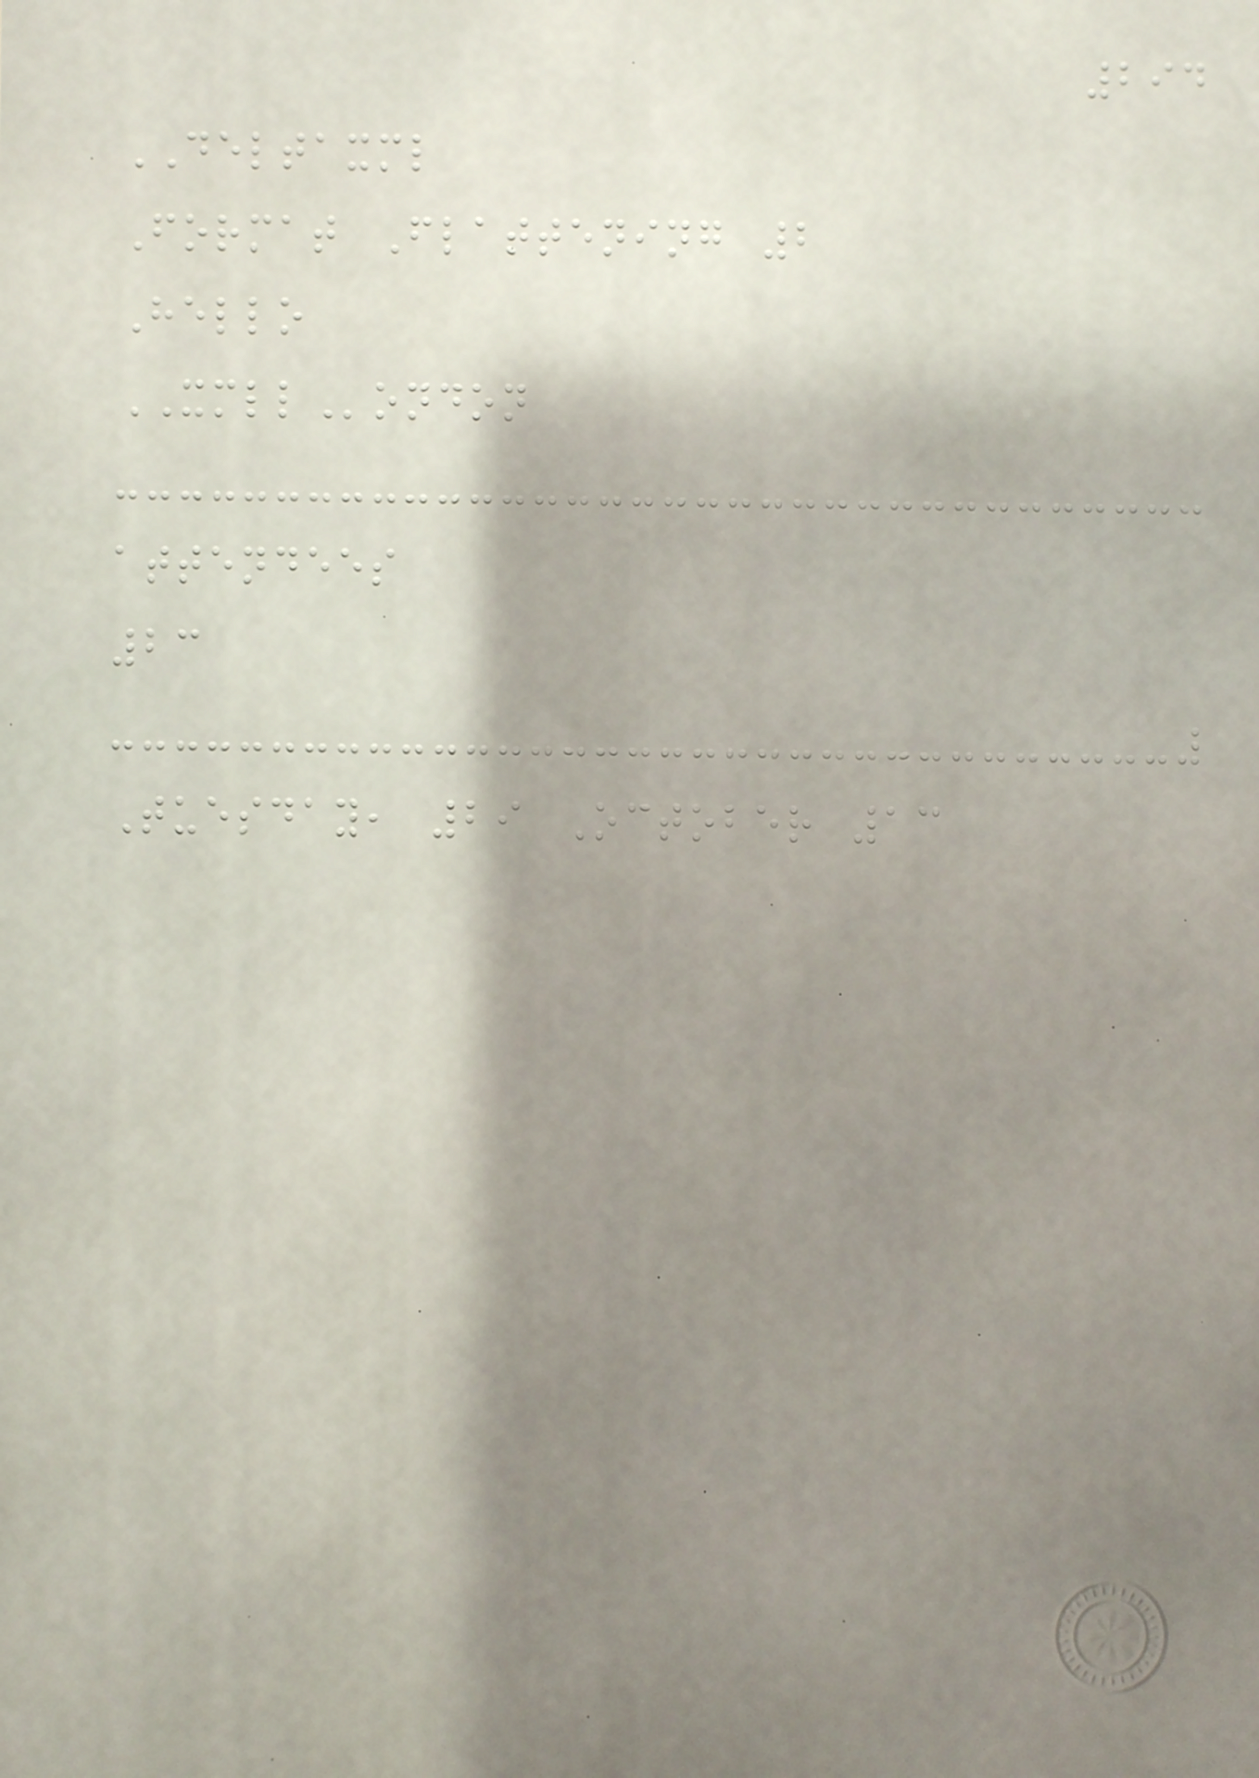294
DELTAXML
Format Flattening 2
Hello
XMLLondon
attendees
23
Tuesday, 29 October 13
